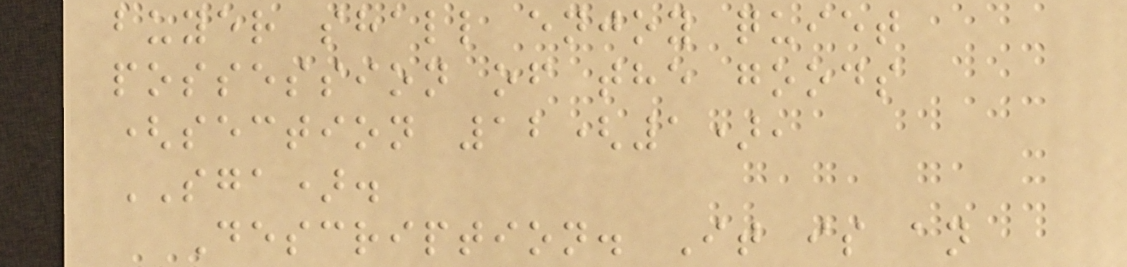buyer shall enjoy quiet
possession of the goods
(section 12(1),
SGA).
Description. It is an
